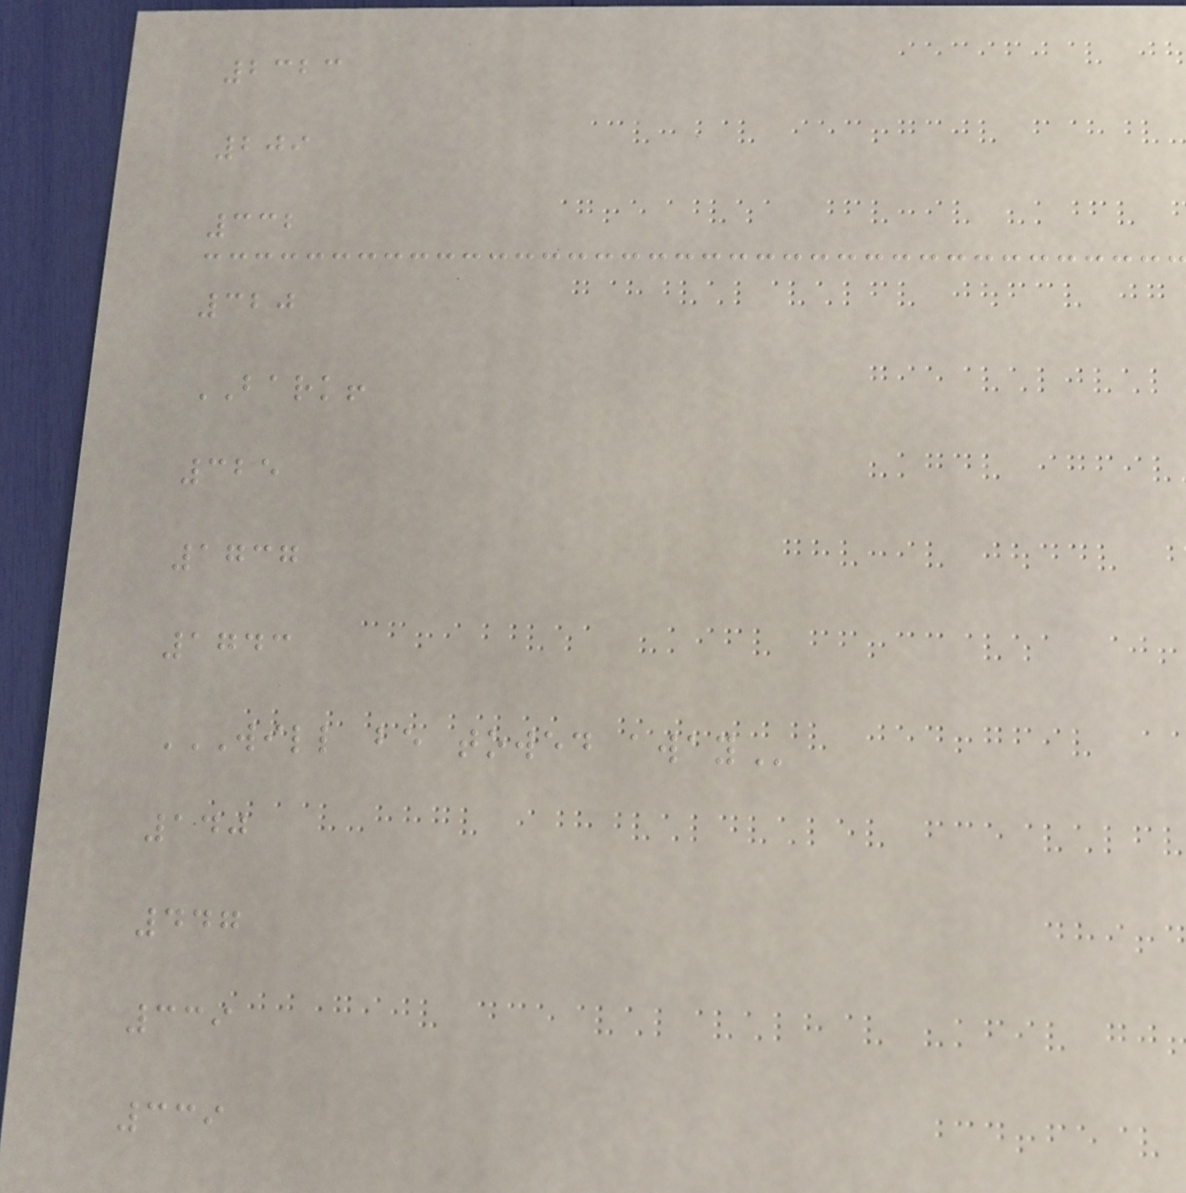2323
209
332
320
BARK!
325
1737
1743
WILL BE TOWED AWAY
140
447
339
339
